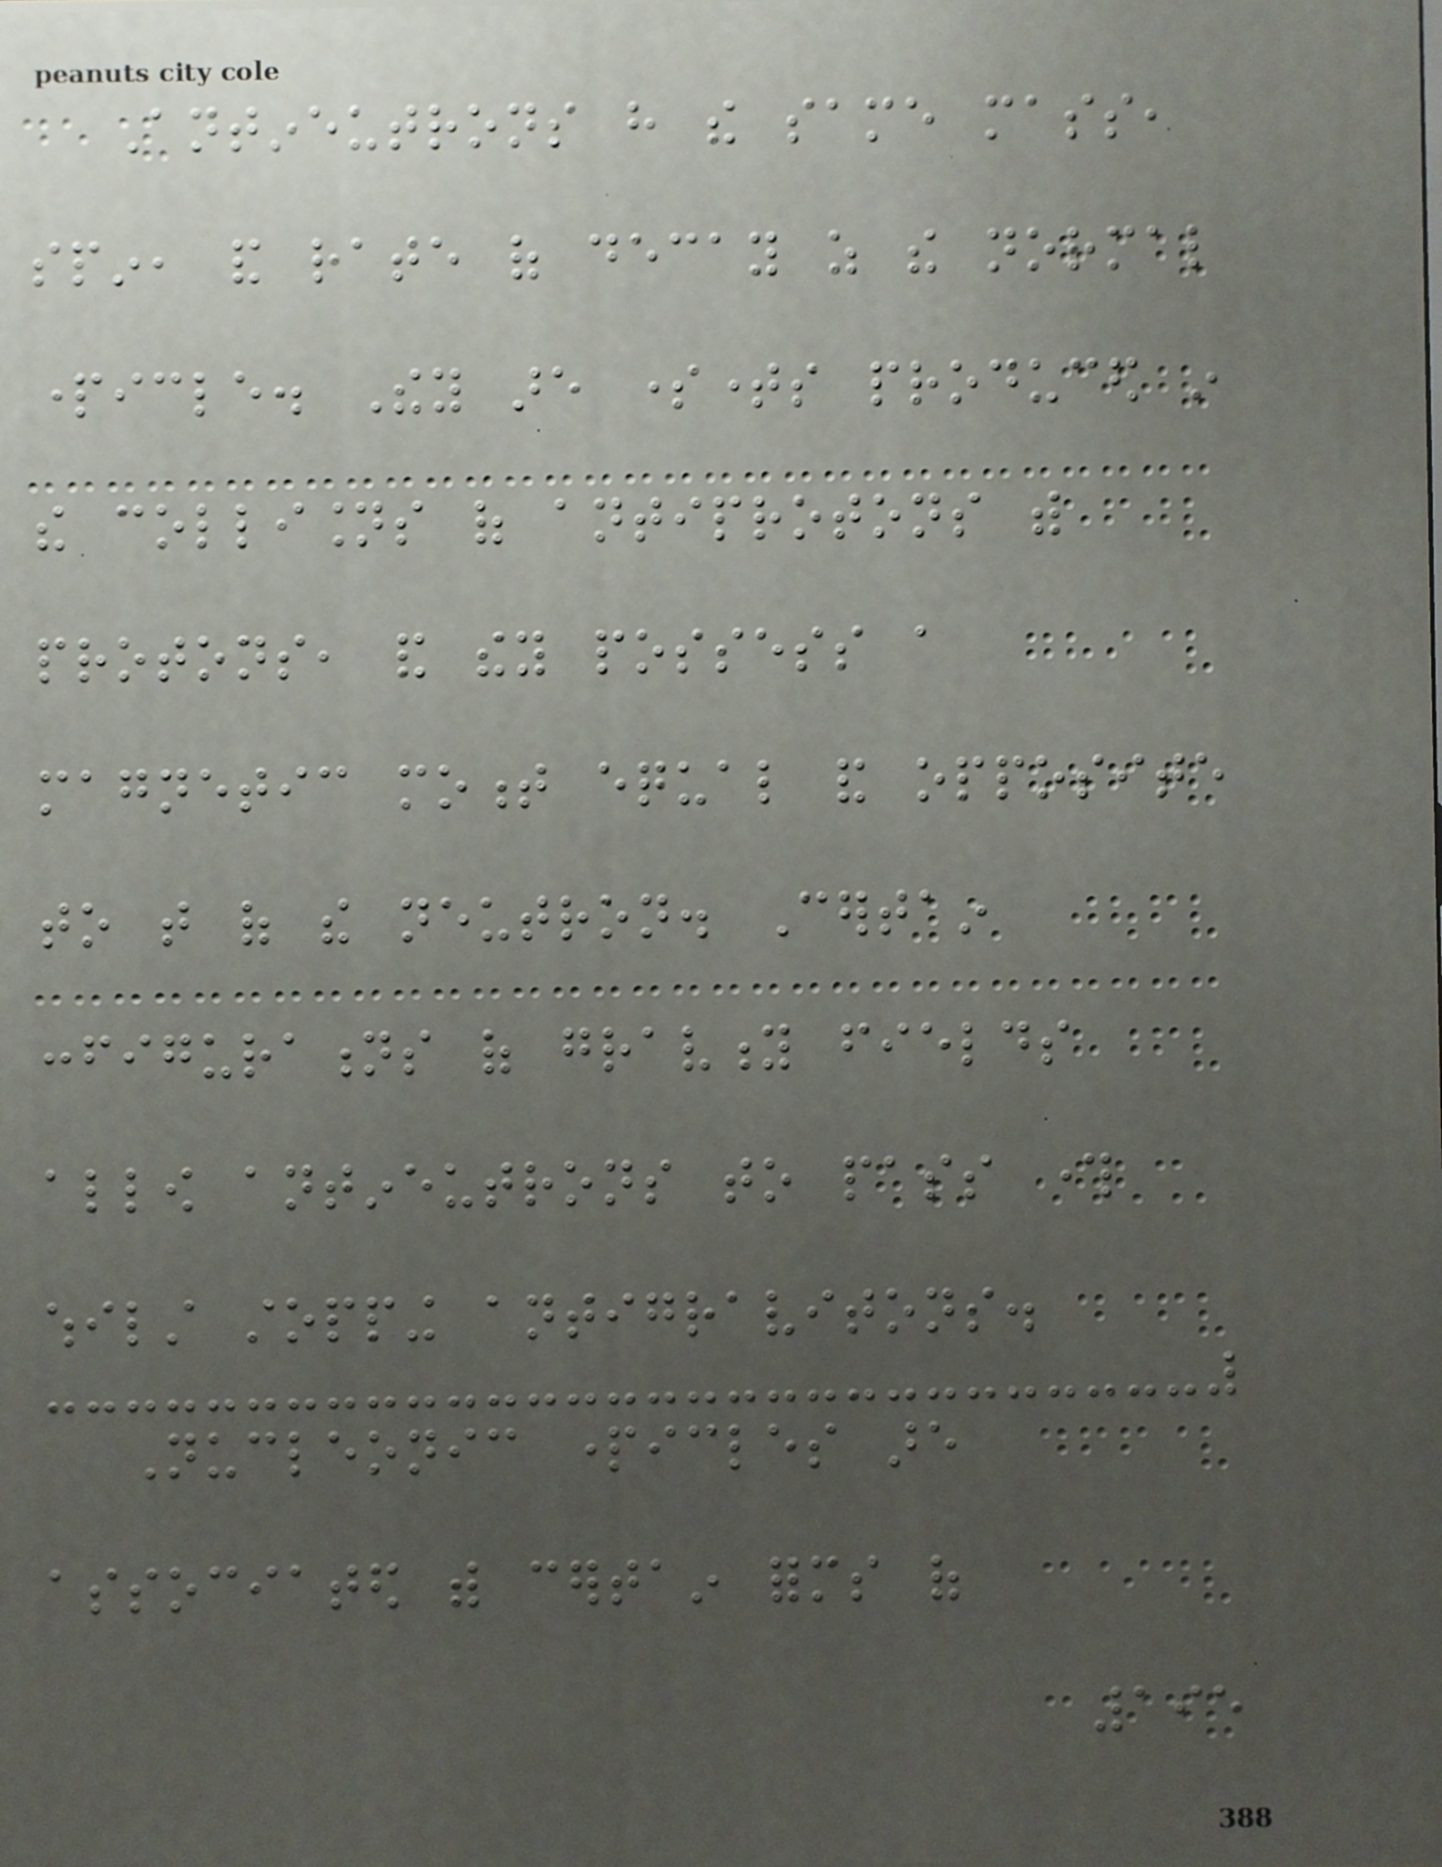Antineutrons have the same mass,
spin, and rate of decay as the normal
particle. They are sometimes produced in
the collisions of antiprotons with
protons, and they possess a
magnetic moment equal and opposite
to that of the neutron. Certain
configurations of gravity fields
allow antineutrons to pass through
whilst stopping antigravitons.
Nucleonic particles are
associated with certain forms of
195
